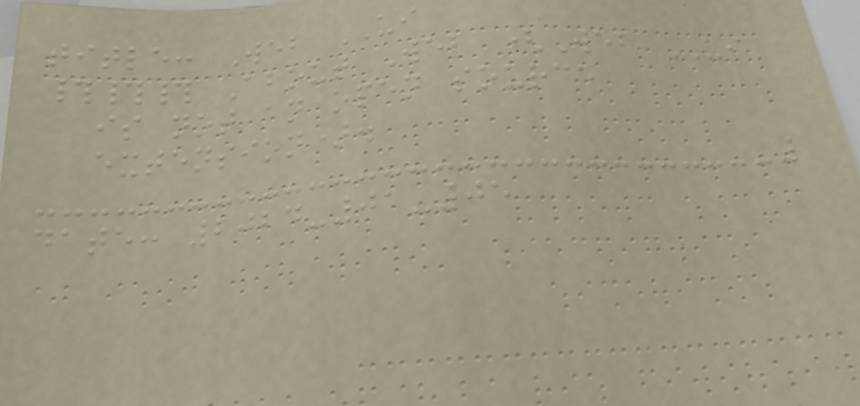title: Web UI
### About Web (Web UI
is not an open source
extension).
date: 2024-01-05
